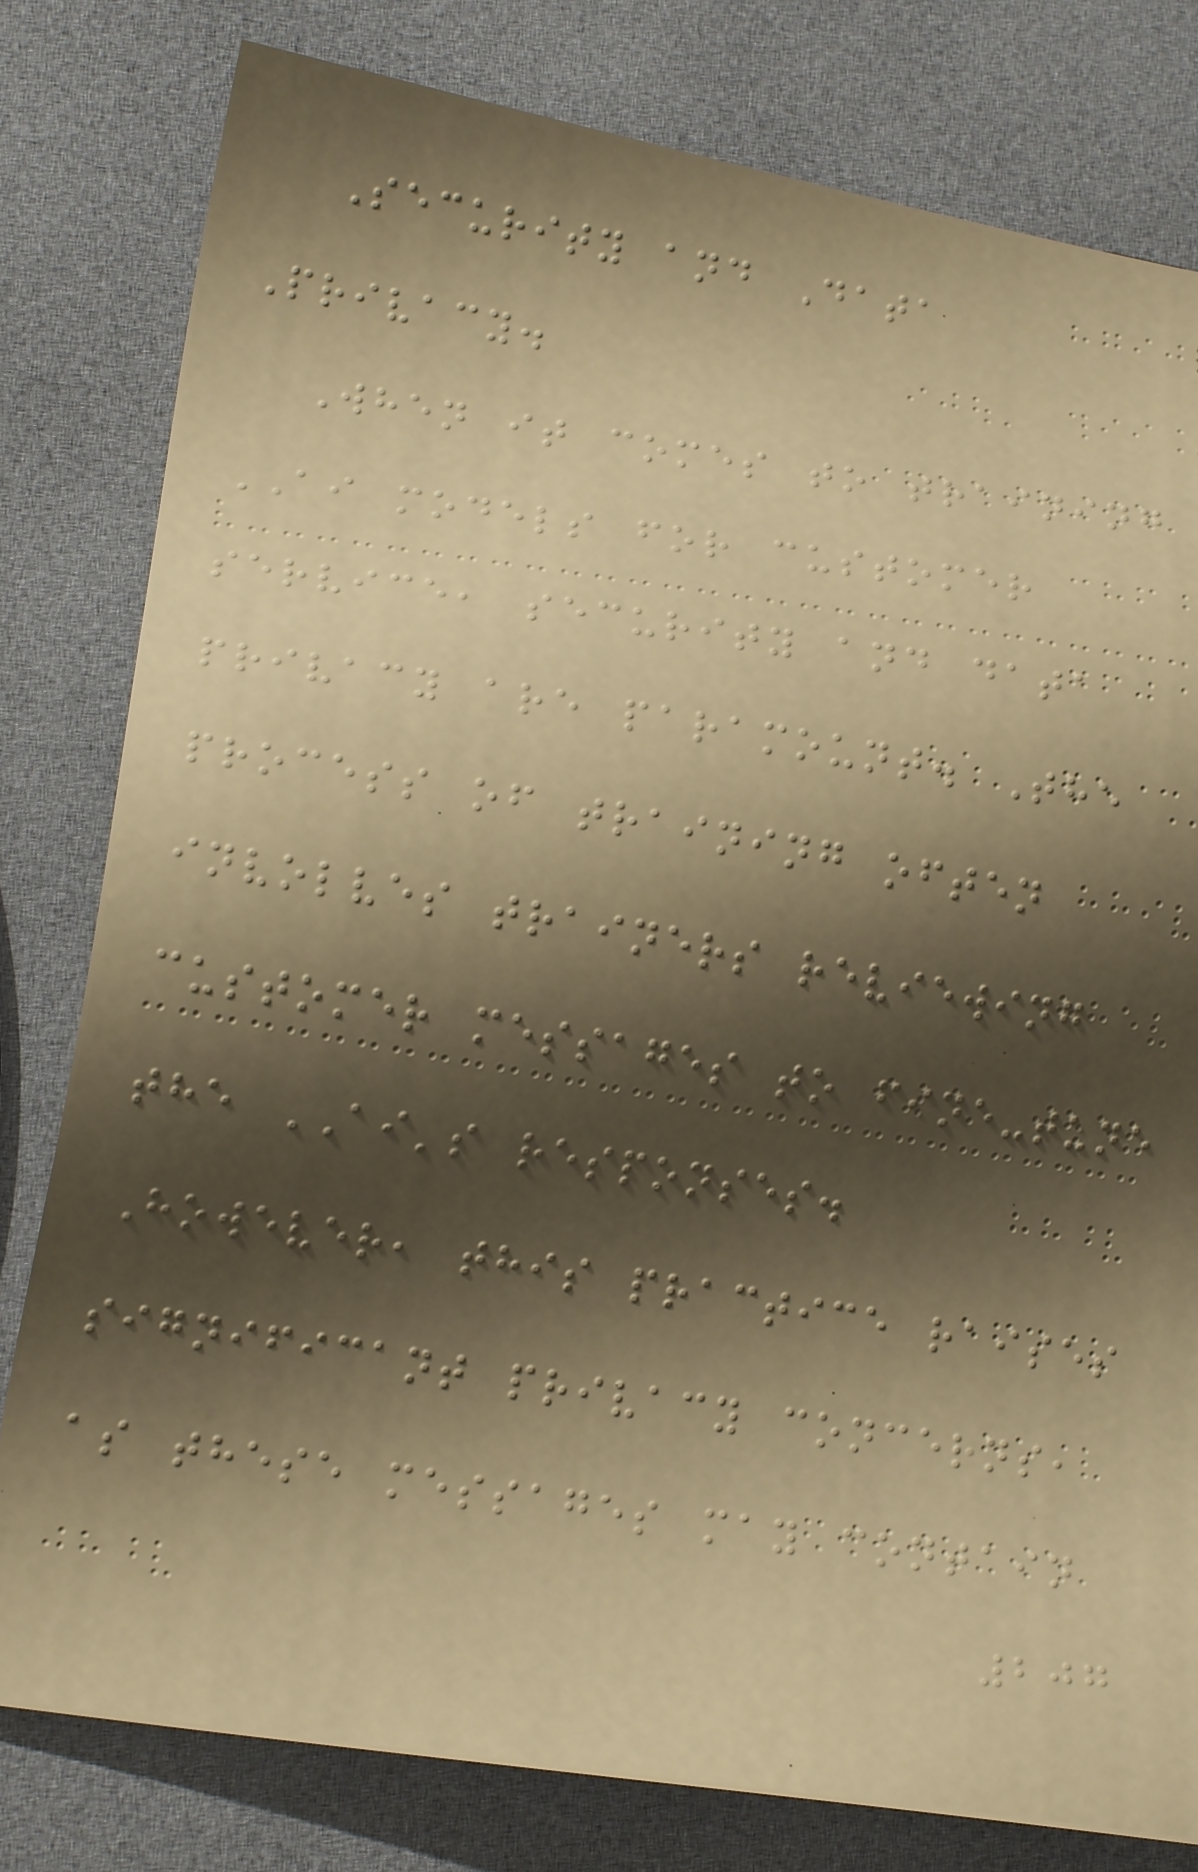Security and Data
Privacy.
When it comes to training
AI models for customer
service, security and data
privacy are paramount. The
process of training often
involves trainers reviewing
customer messages to fine-tune
the AI's responses.
However, this practice raises
significant privacy concerns,
as these messages may contain
207
